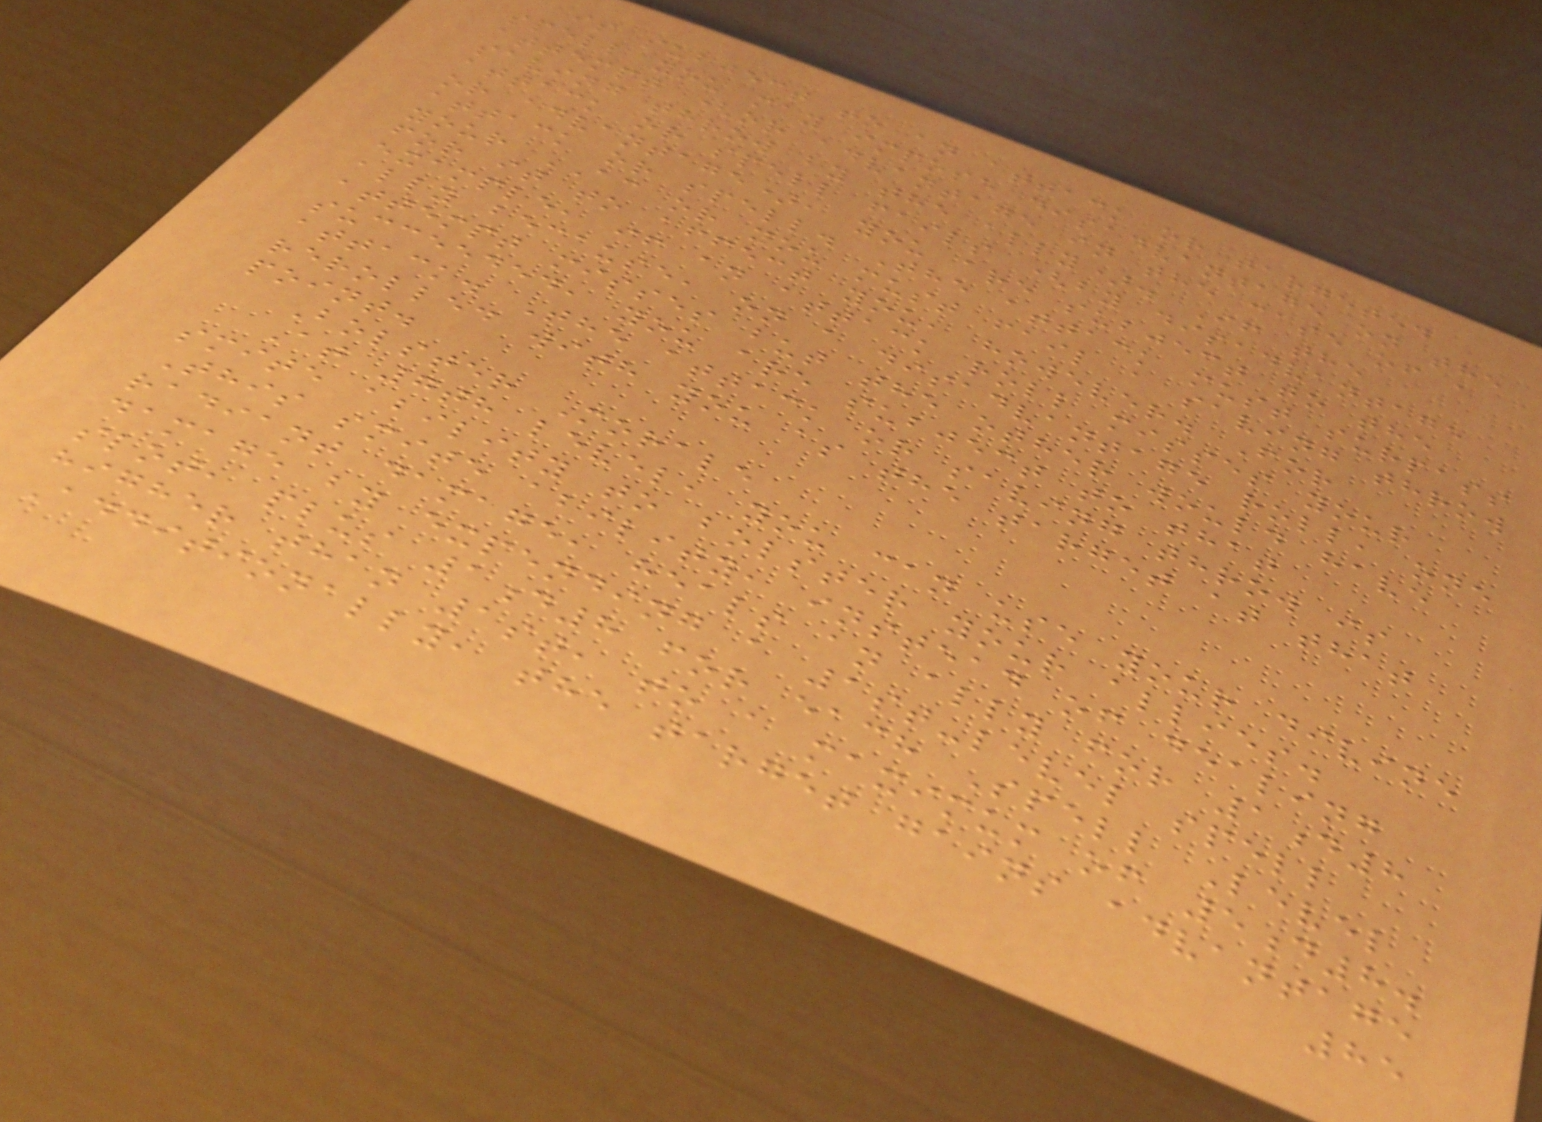is subject to an attack or targeted
spell you may impose disadvantage on the
attempt (or advantage in the case of a
saving throw by the ally). If the
attack or spell fails (by disadvantage
or advantage), you are subject to the
attack or spell. The attack must surpass
your AC or you must fail a saving throw
for it to affect you, however. For
example, if an attack roll misses your
ally because, on a disadvantage roll, one
attempt misses but the other would have
succeeded, you are subject to that
attack. The attack or saving throw is
rerolled with you as the target at that
point.
Bolster Morale
At 7th level, you can use your divine
smite ability to bolster your allies.
This smite ability, instead of dealing
radiant damage, heals an ally for 1d8
damage by expending a 1st-level spell
slot, plus 1d8 for each Spell Level
higher than 1st, to a maximum of 5d8.
Additionally, the target gains advantage
85
